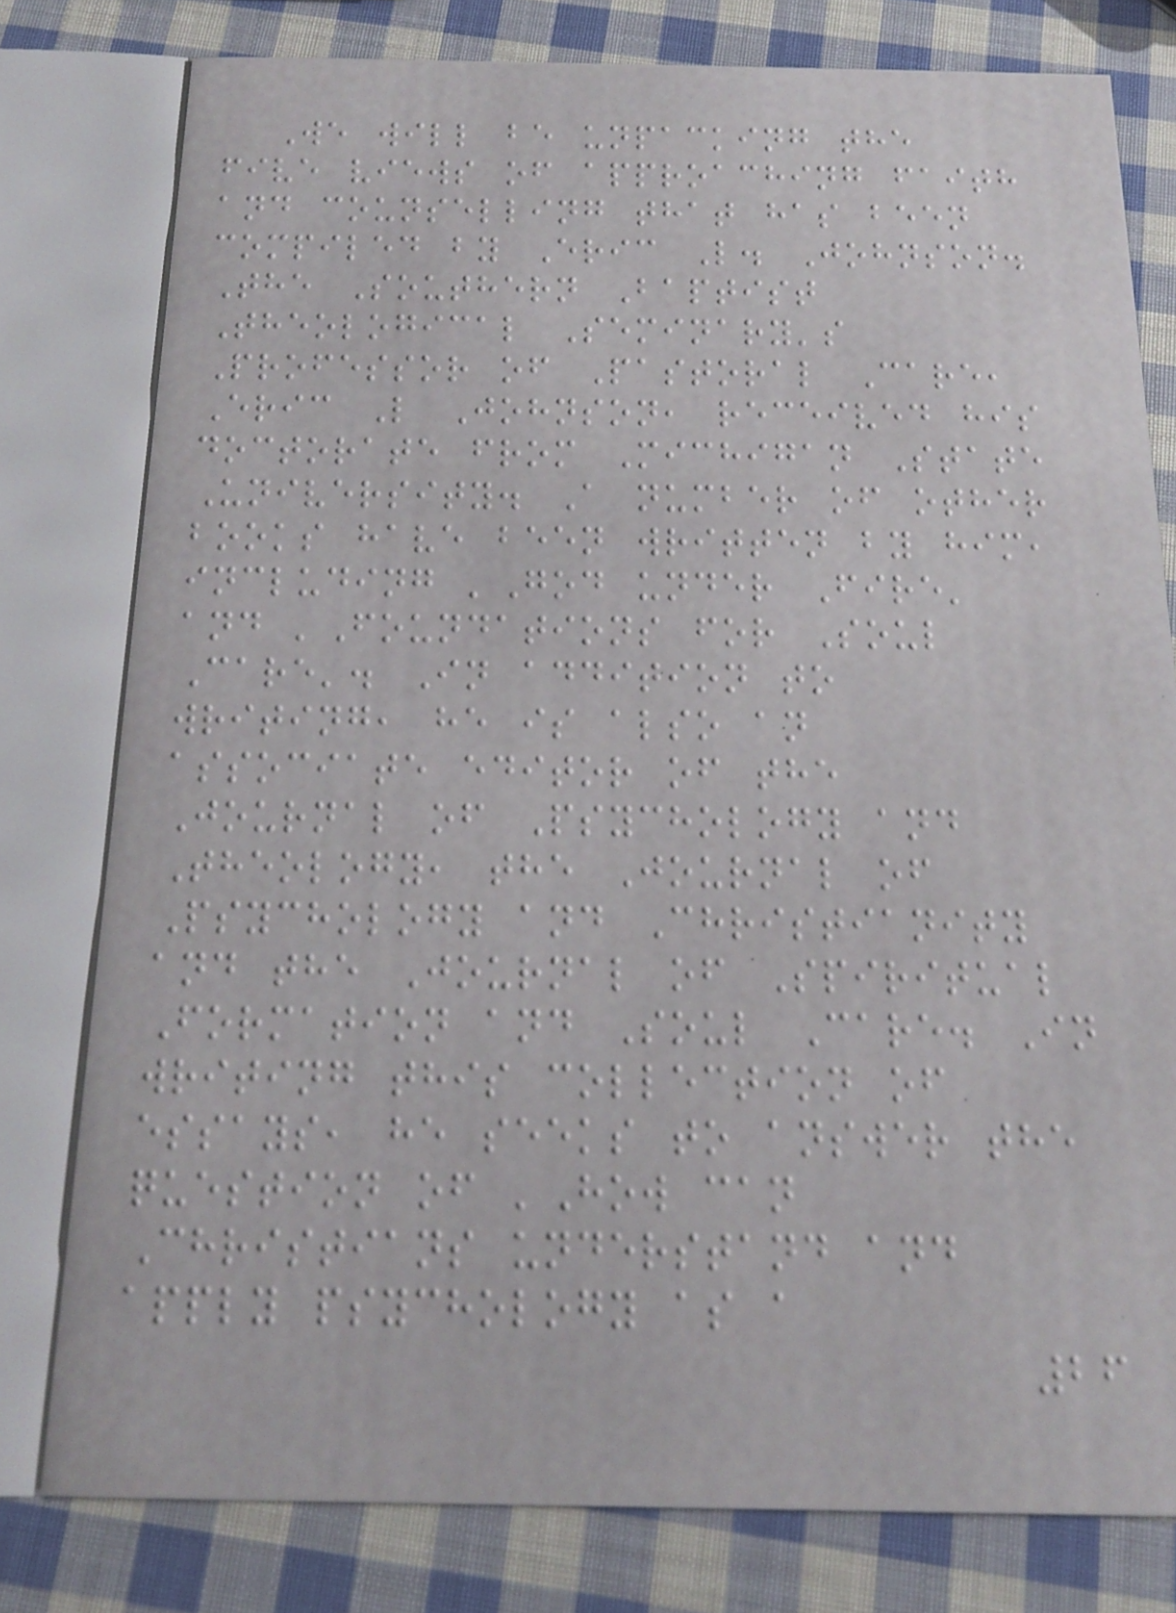We will be unpacking the
five views of approaching faith
and counselling that has been
compiled by Eric L. Johnson.
The Southern Baptist
Theological Seminary's
Professor of Pastoral Care,
Eric L Johnson, received his
doctorate from Michigan State
University. A number of other
books have been written by him,
including 'God under Fire'
and 'Foundations for Soul
Care'. In addition to
writing, he is also an
associate editor of the
Journal of Psychology and
Theology, the Journal of
Psychology and Christianity
and the Journal of Spiritual
Formation and Soul Care. In
writing this collection of
essays, he seeks to answer the
question of 'How can
Christians understand and
apply psychology as a
26
